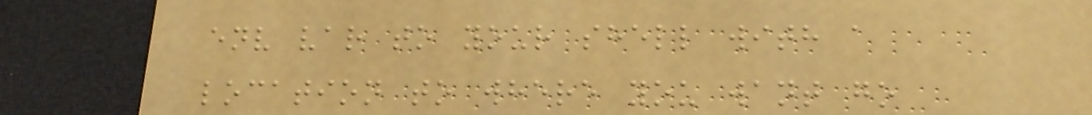env var to your shell with a
location to where you want go
